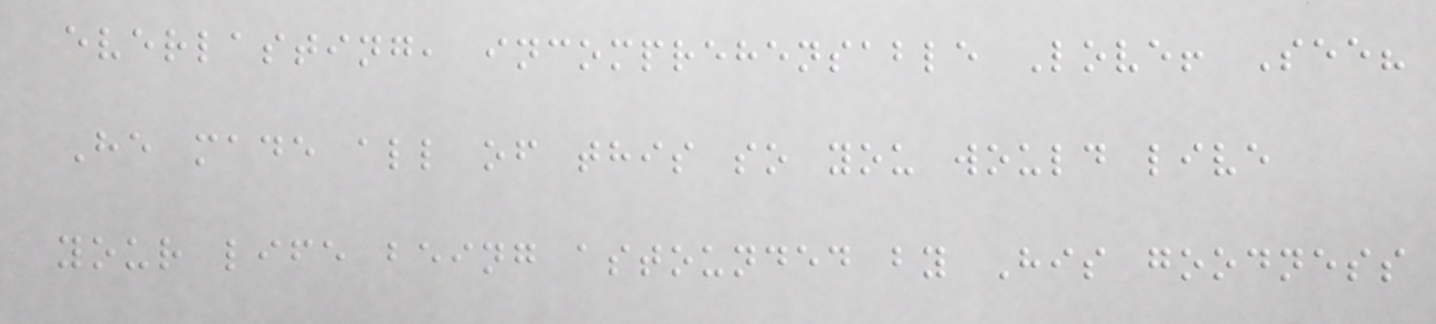everlasting, incomprehensable Love! See?
He made all of this so you would live
your life being astounded by His goodness
